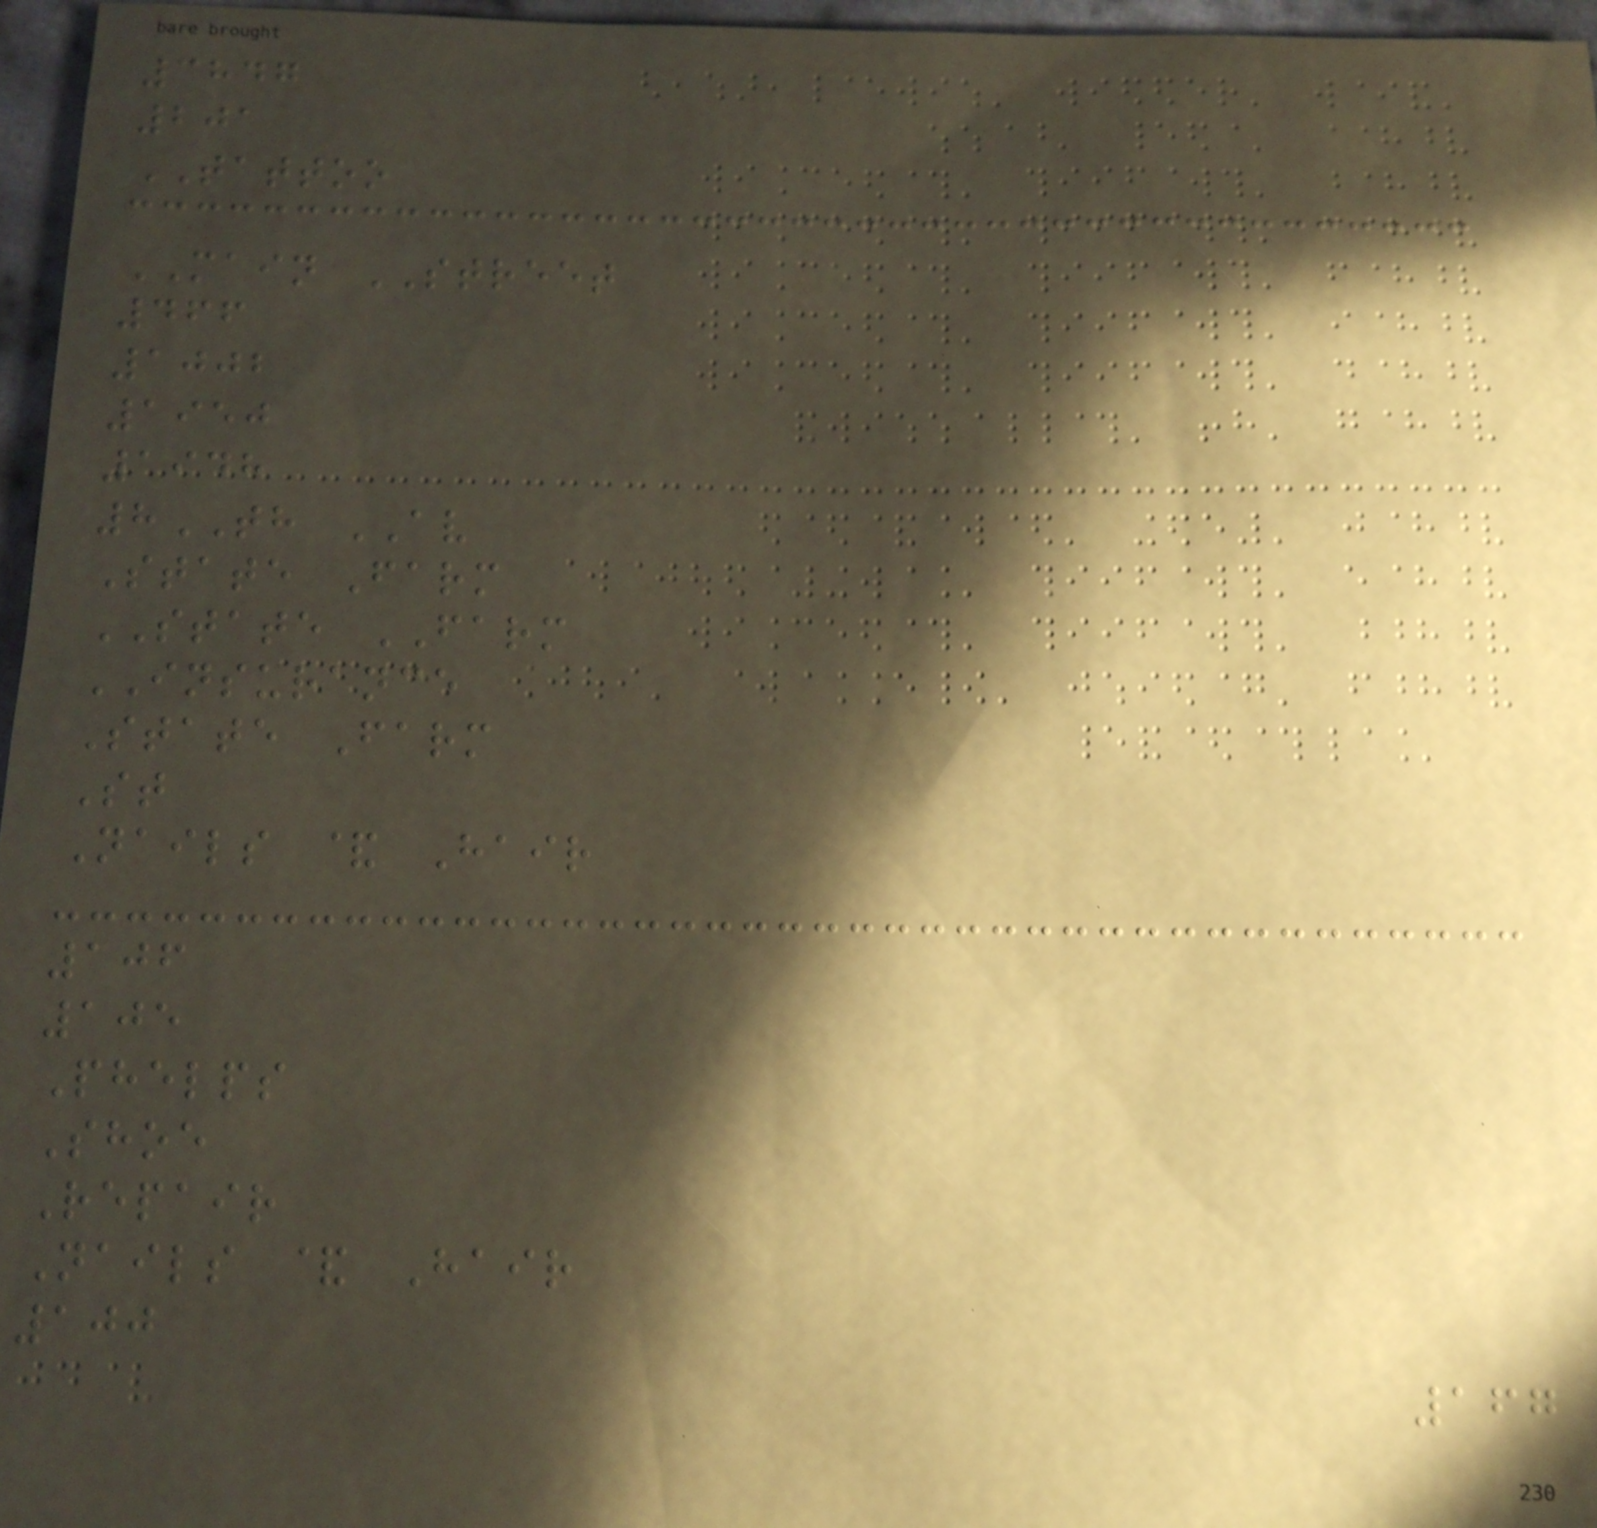3847
201
TATTOO
MAIN STREET
466
1002
1950
1948
8TH AV
State Farm
STATE FARM
INSURANCE
State Farm
St
Nails & Hair
106
105
Phelps
Shoe
Repair
Nails & Hair
100
167
